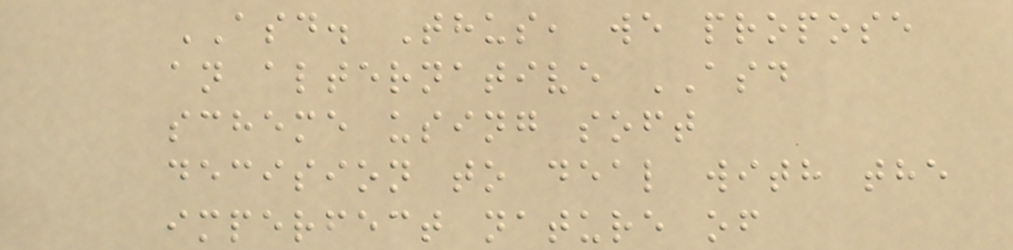ASD. Thus, we propose
an alternative ASD
scheme using soft
decision to deal with the
imperfect nature of
